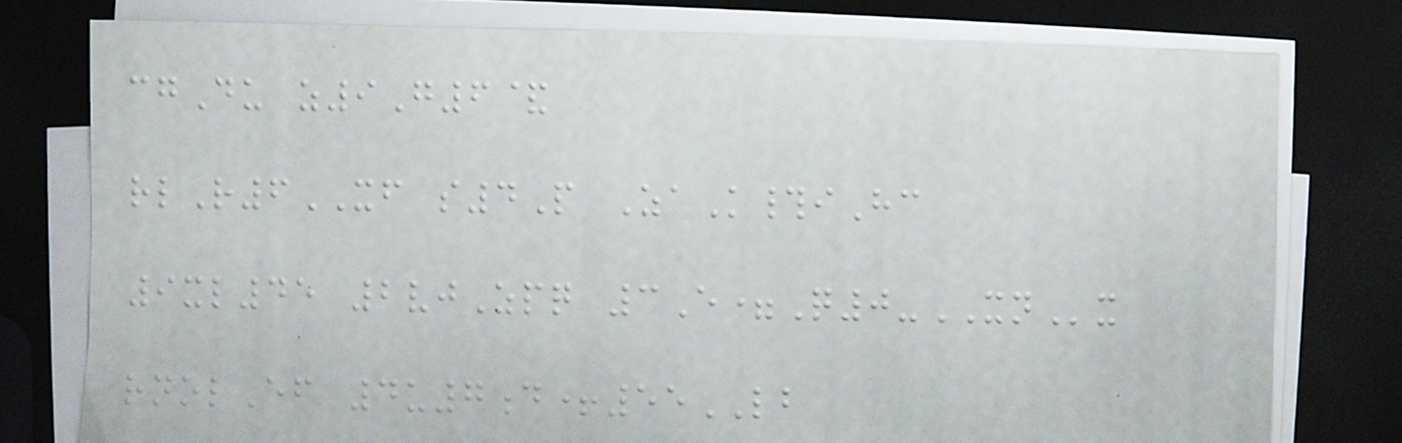cgDu z9G6&
rlR6XF s4P ZaK#iHc
9xl45 2vjZpq 3E=Q0-XNx
rnolEf 4u7d+55LB
